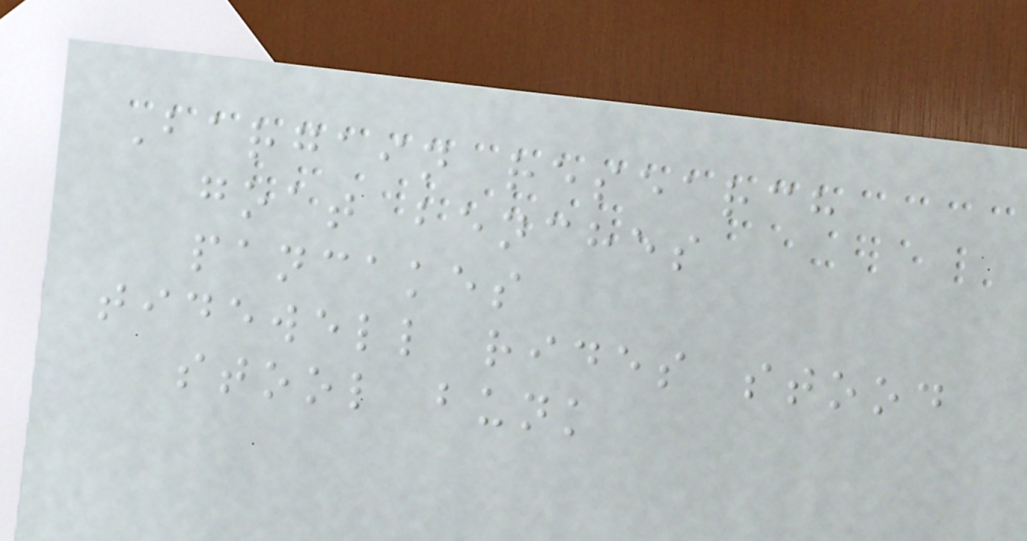Bargain research
goat benches
pancakes
tidewell rides stood
stool bunk
